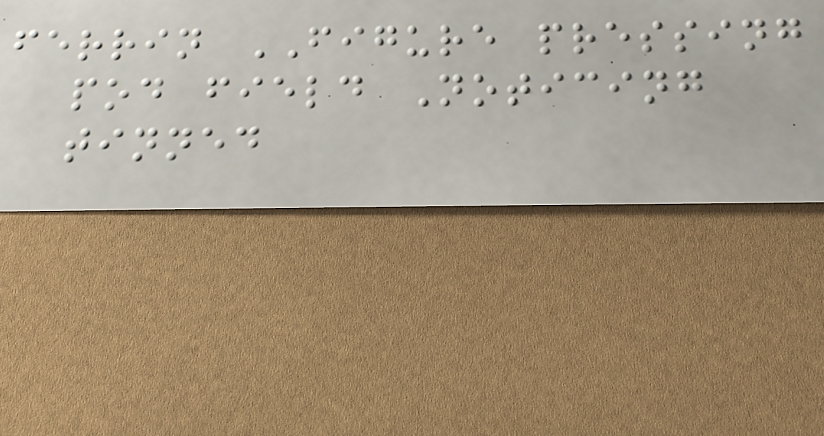ferrin FIGURE pressing
pod field Noticing
tinned
